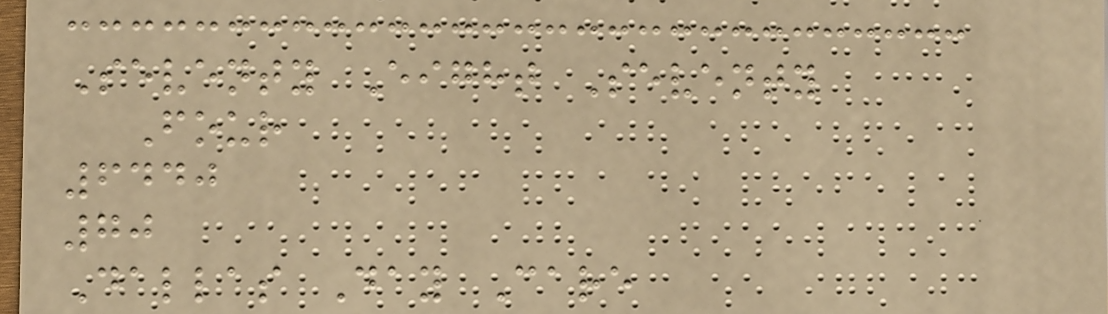Seventy Eight Seventy
Four
6440
70
Dallas Day Care
